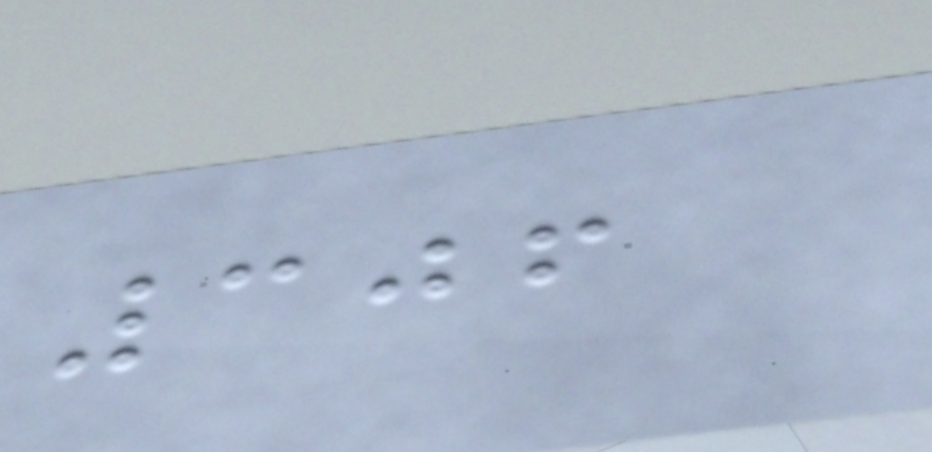306
